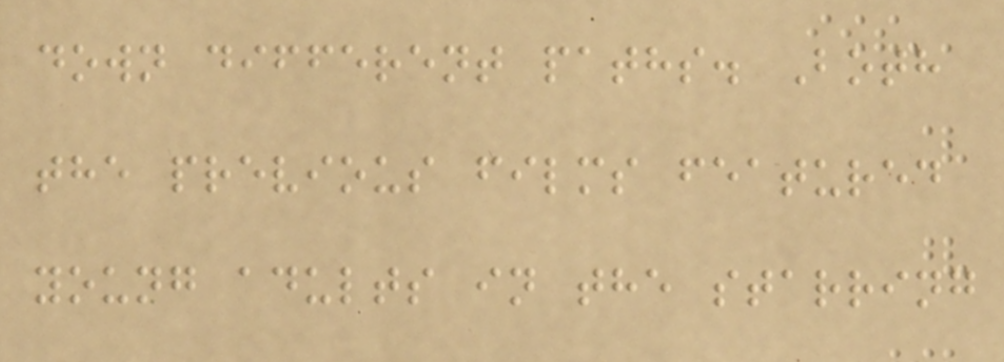down different paths. Both
the previous films featured
young adults in the starring
